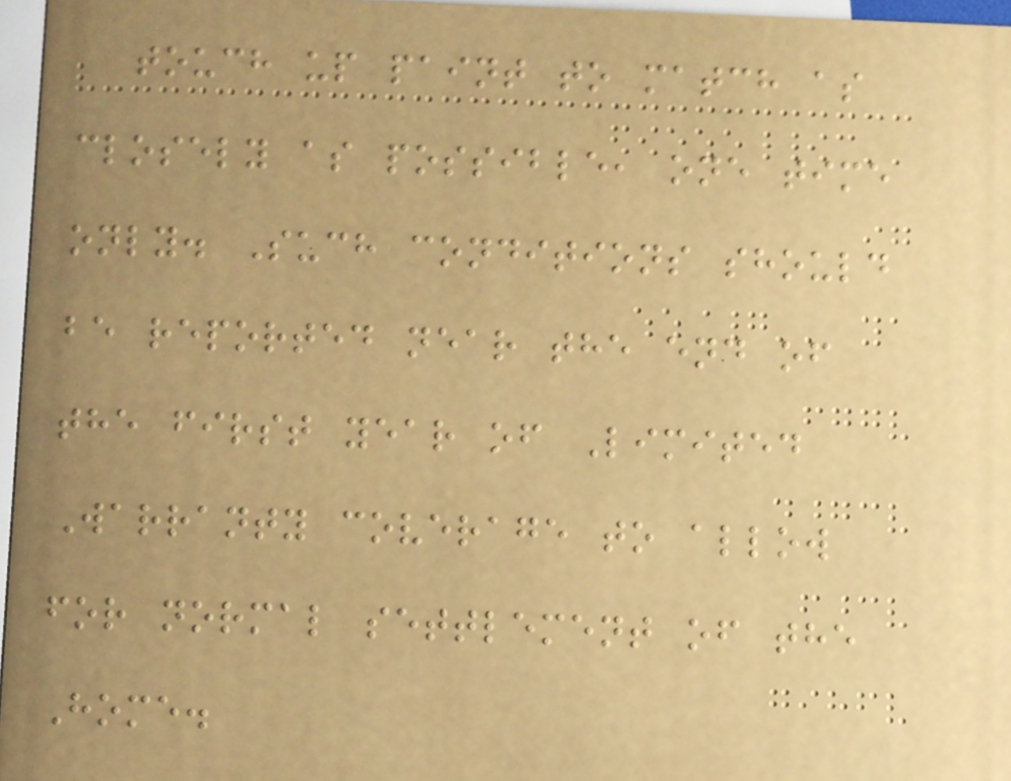touch up paint to match as
closely as possible, one time
only. Such conditions should
be reported near the end of
the first year of Limited
Warranty coverage to allow
for normal settlement of the
Home.
